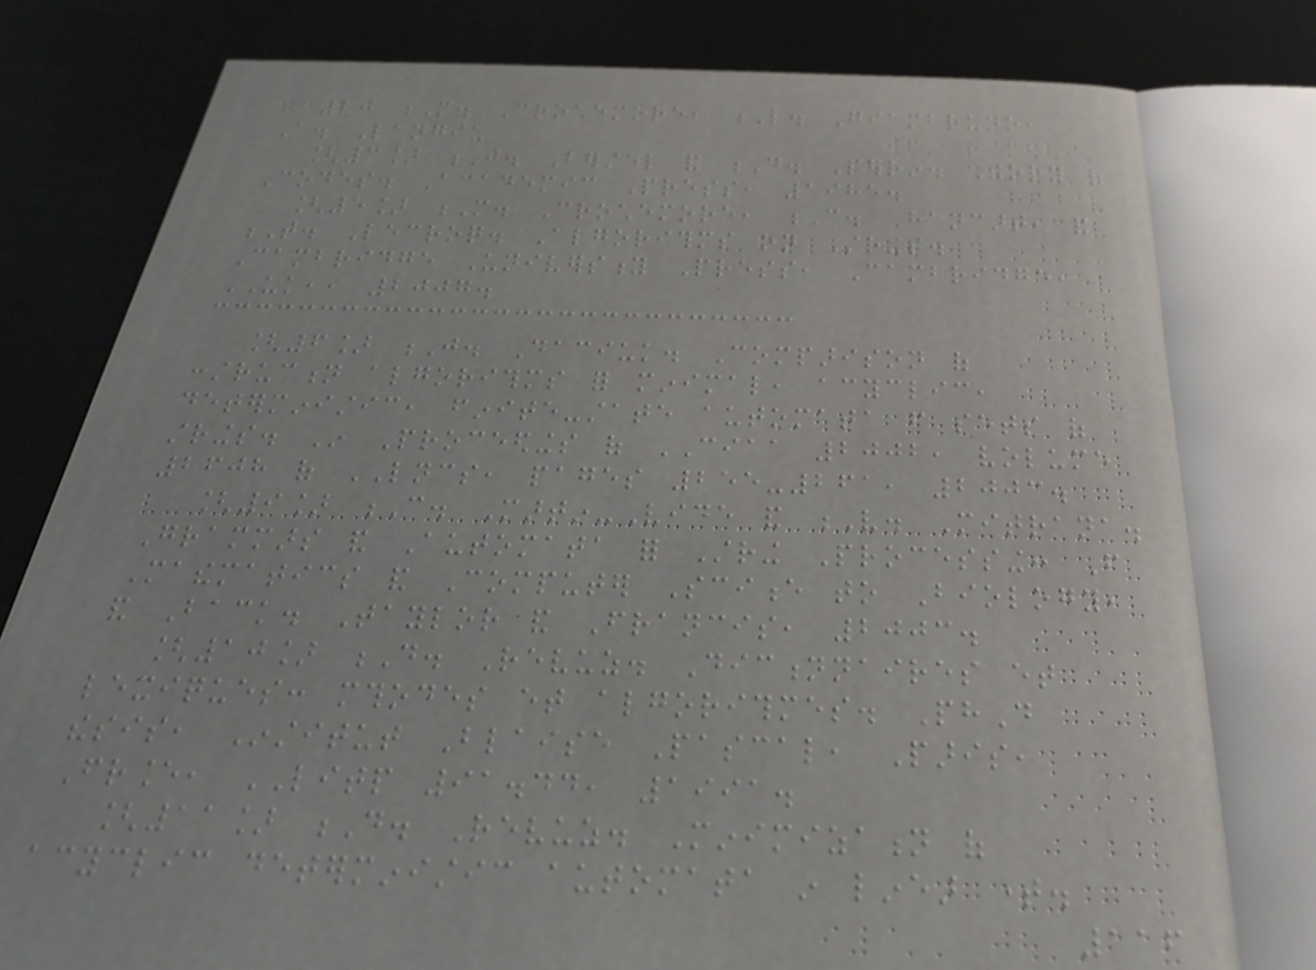20 M. Crochemore, L. Giambruno,
A. Langiu
[3] J. Berstel and D. Perrin. Theory of
Codes. Academic Press, 1985.
[5] M. Crochemore, C. Hancart, and
T. Lecroq. Algorithms on Strings.
Cambridge University Press, Cambridge,
UK,, 2007.
[6] J. Daciuk. Comparison of
construction algorithms for minimal, acyclic,
deterministic, finite-state automata from sets of
strings. In Proceedings of CIAA 2002, volume
2608 of LNCS, pages 255-261, 2003.
[9] C. Martin-Vide and V. Mitrana.
Grammars and Automata for String Processing: From
Mathematics and Computer Science to Biology,
and Back. Taylor and Francis, 2003.
[10] D. Revuz. Dictionnaires et
lexiques: mthodes et algorithmes. PhD
thesis, Institut Blaise Pascal, Paris,
France, LITP 91.44, 1991.
[11] D. Revuz. Minimization of
acyclic deterministic automata in linear time.
116
